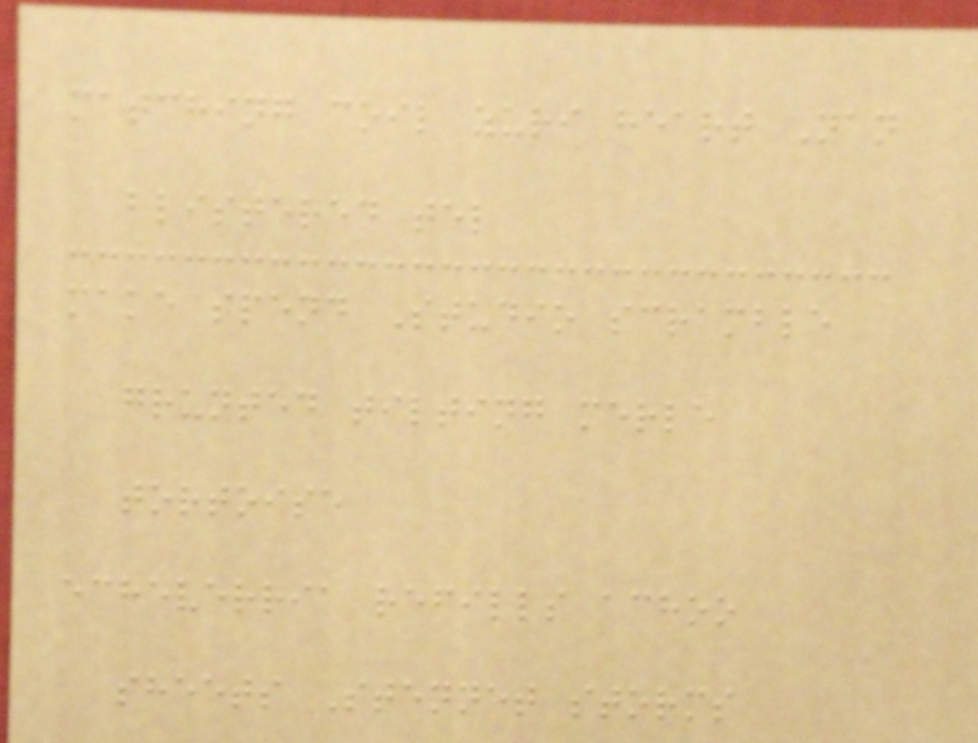matching coil zuri heart Nan
blistered tel
make spend Studio scramble
grunted tilting merle
tortoise
echeverria refills achoo
sheets Stennet storms
